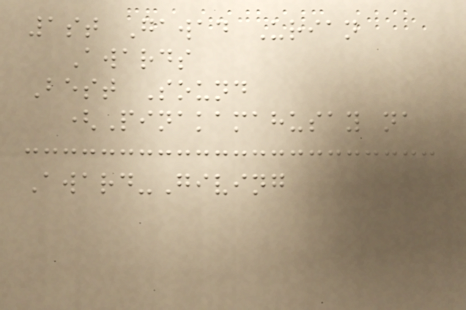1st Gawad Urian
Awards
Best Sound
(Pinakamahusay na
Award-Giving
